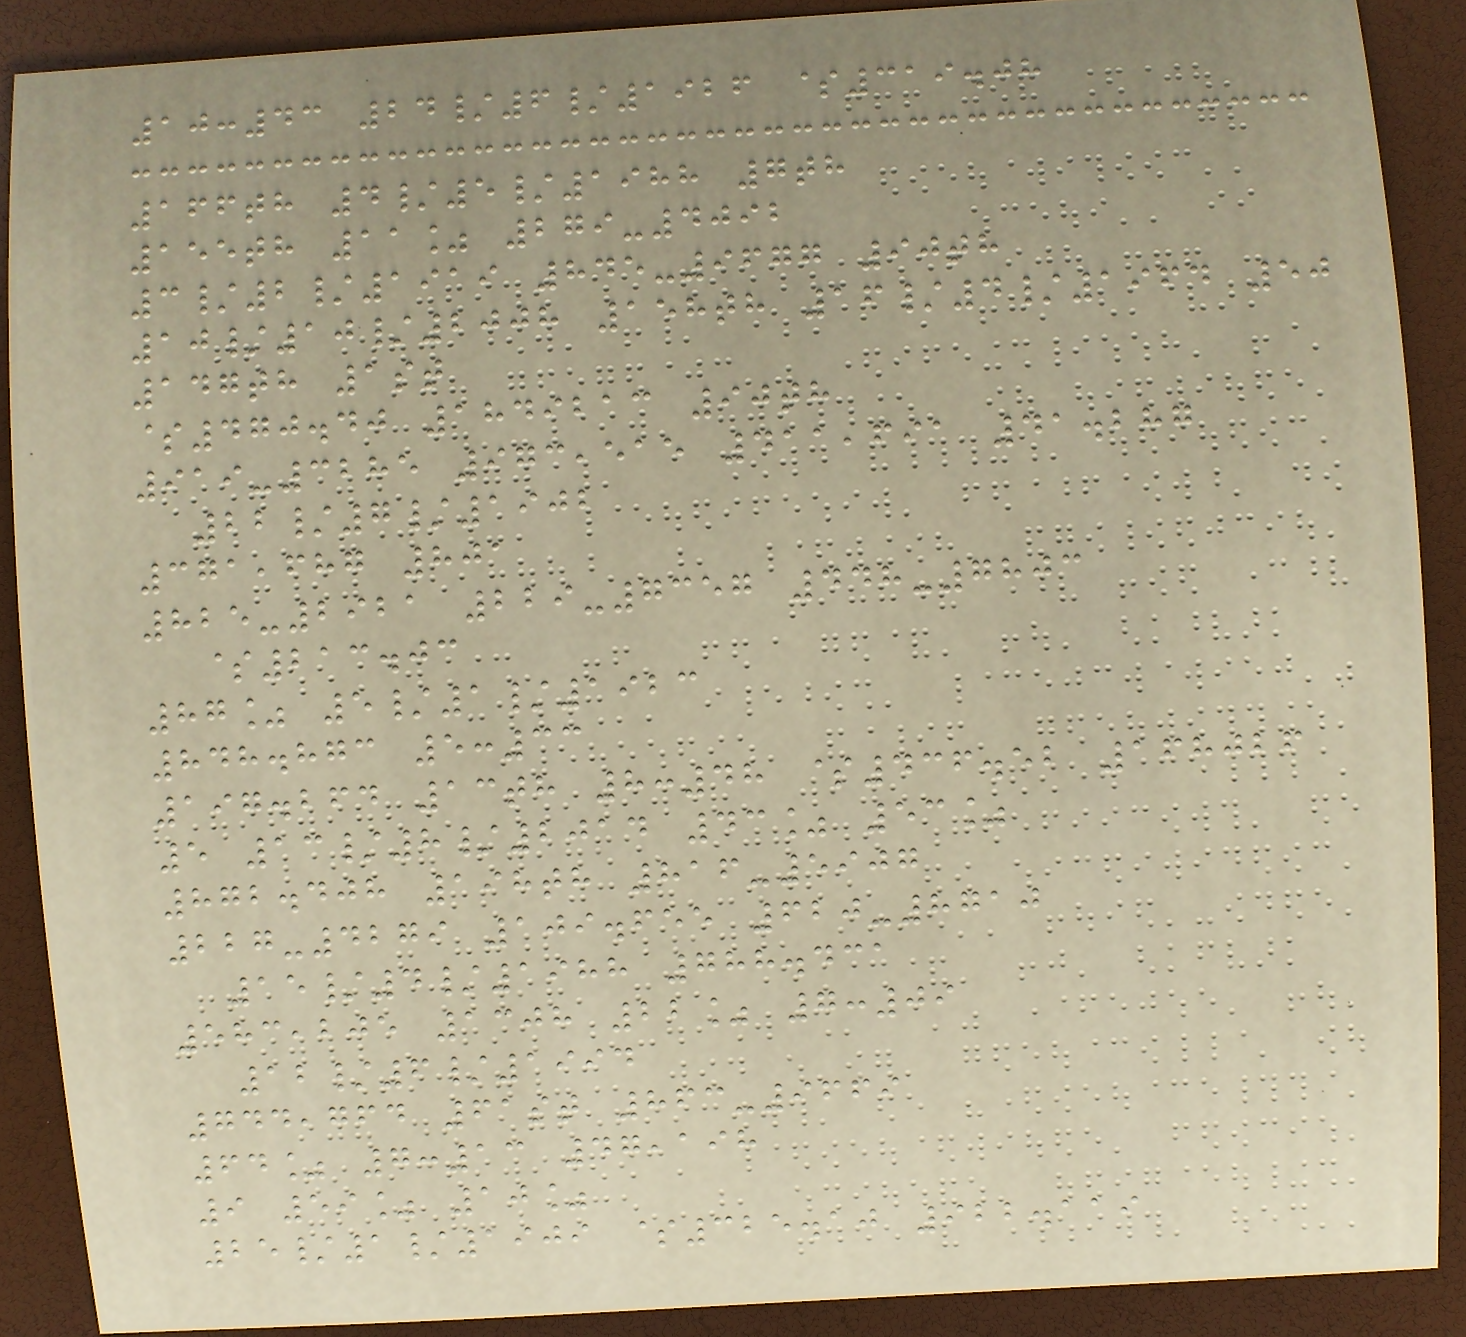10:43 24/6/1926 $319.08
166th 4/5/1988 7th
155th 11% 279-4092
3/2/1919 845-9677 90th
10/10/2008 158th 16/4/1964 50
147th 1st
$470.40 1849213 90th
919-3285 973,515 411,691 41.287
22/7/1902
371,687 801
825-2921 229-7357 448-7803
$213.03
87% 5/1/1923
848.873 5:33
197.264 13th 8:48 $436.52 168026
5 13/8/2014 43% 53%
872.408 198th 816-5907
227-4279 109.655 620-8710
15/4/1988 788.431
583,205 1308 22% 7:09
12/6/1994
744,764 61st 863-9669
64% 7:13 47,198
9 59% 10%
25/1/1909 $325.10 922.119
